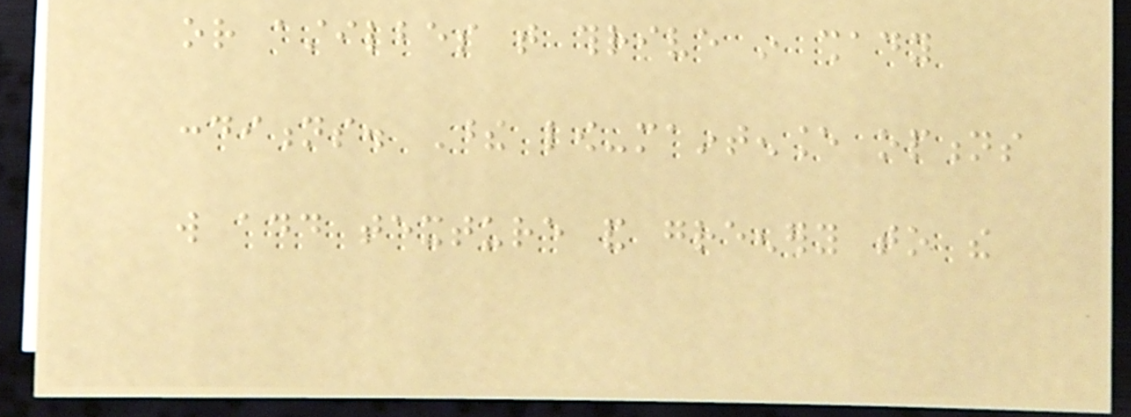or astilbes that thrive in shady
conditions. These low-maintenance options
will add texture and greenery to the
